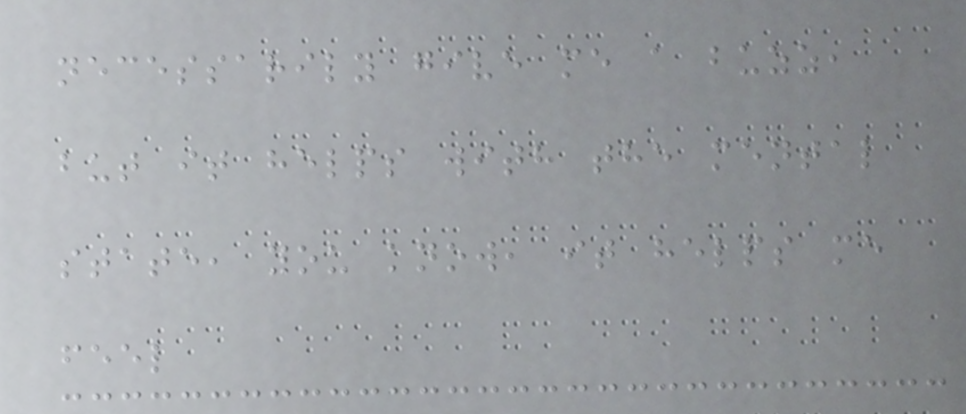necessarily give me a buzz,
but it helps with the mental
state, you know, it helps me
feel
